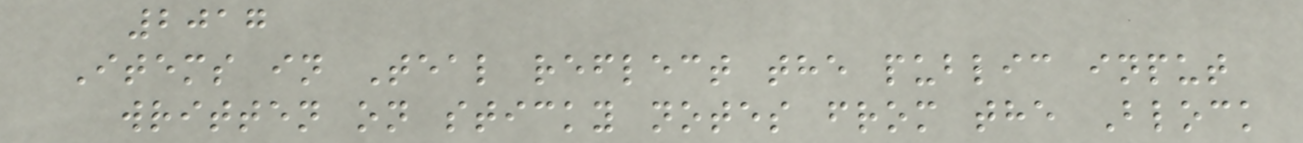2017
Items in Teal reflect the public input
written on sticky notes from the Block
